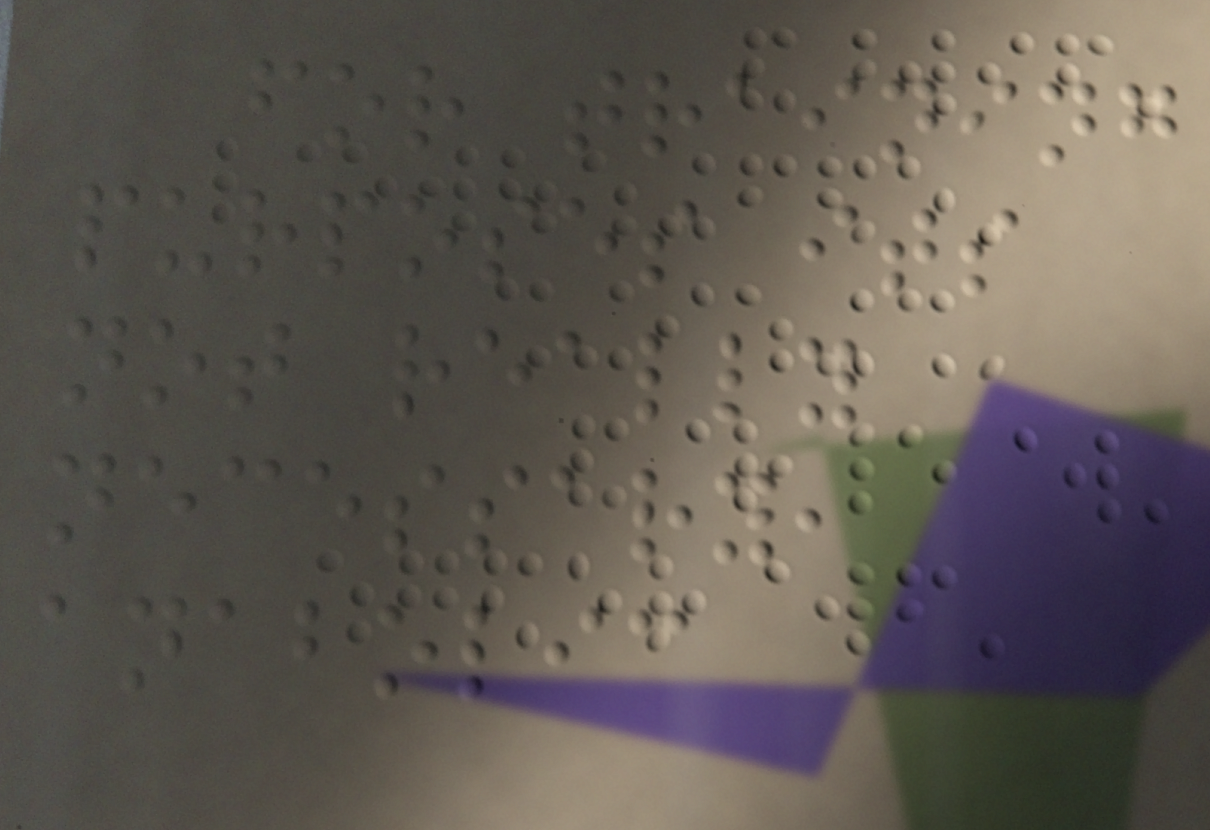for training
purposes its
not really
necessary,
anabolic
